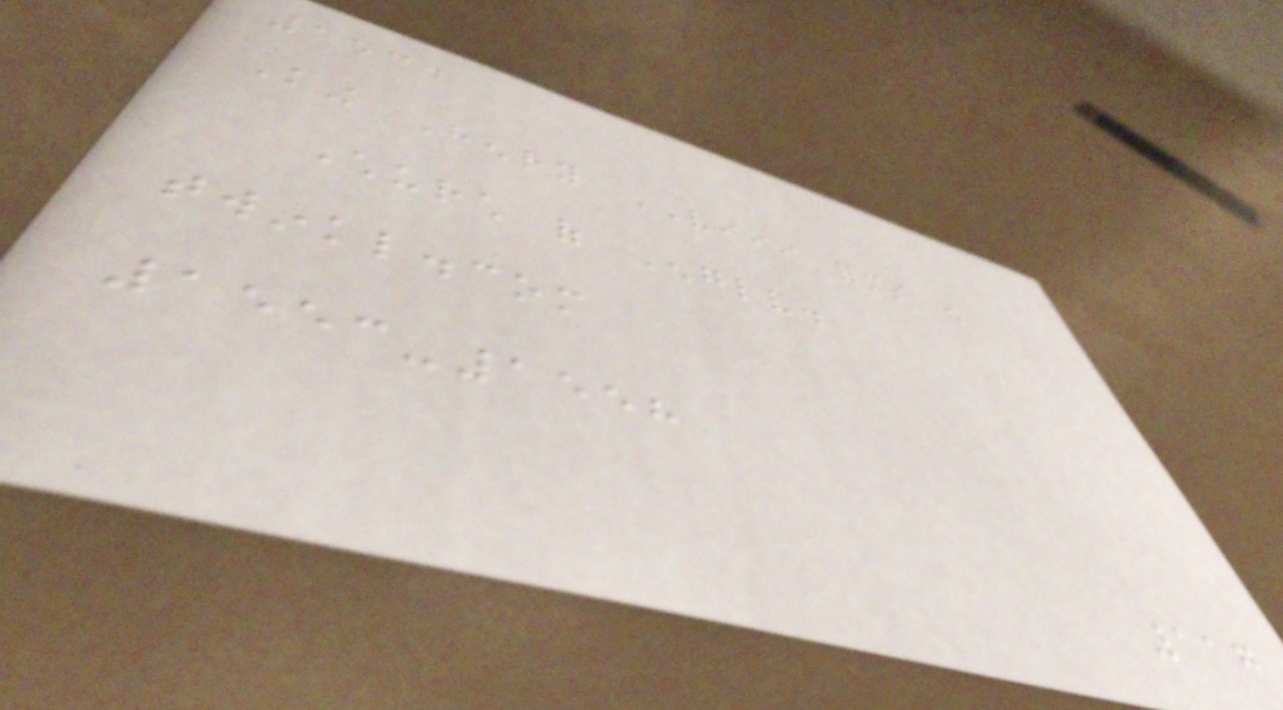1534
King Henry VIII forms the
Church of England.
twinkl.com
1553-1558
117
